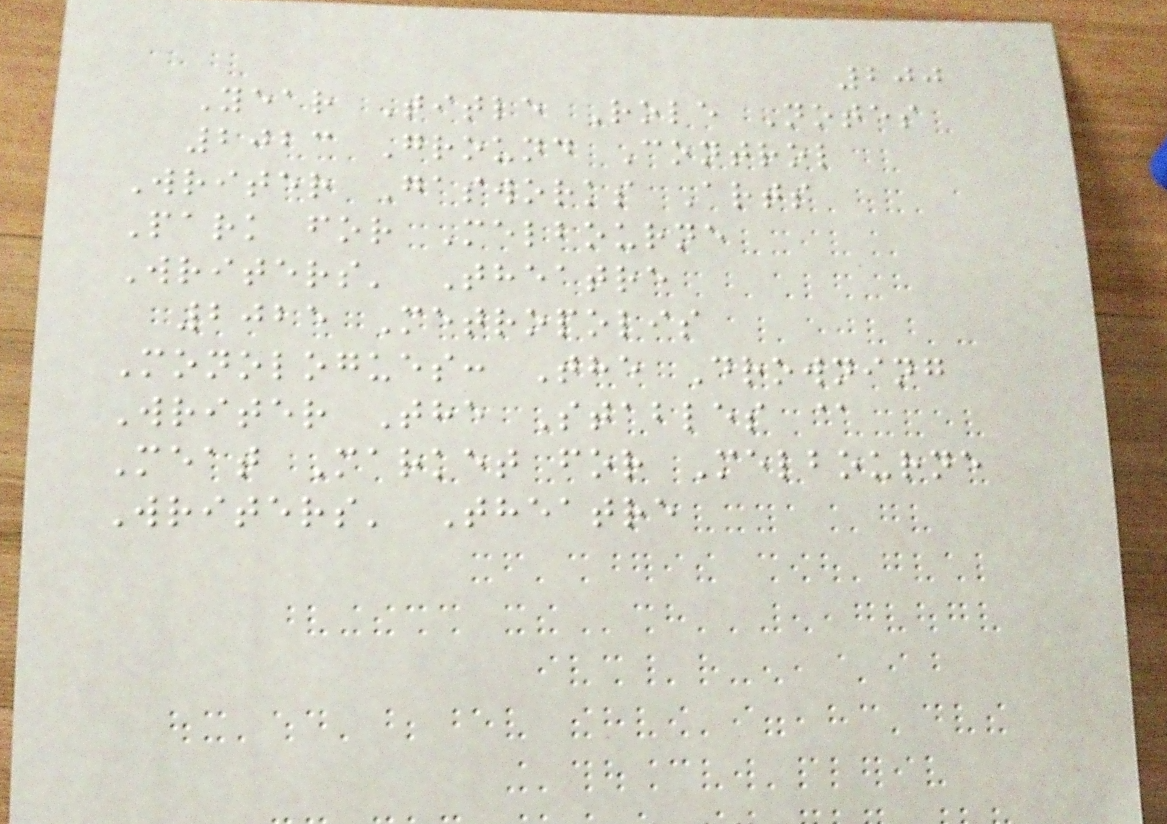200
Year Title Role Notes
2023 Ground Control
Writer Gasworks Arts
Park for Melbourne
Writers' Theatre
2025 Metropolis
Monologues: The Drowning
Writer The Stables @
Meat Market for Melbourne
Writers' Theatre
